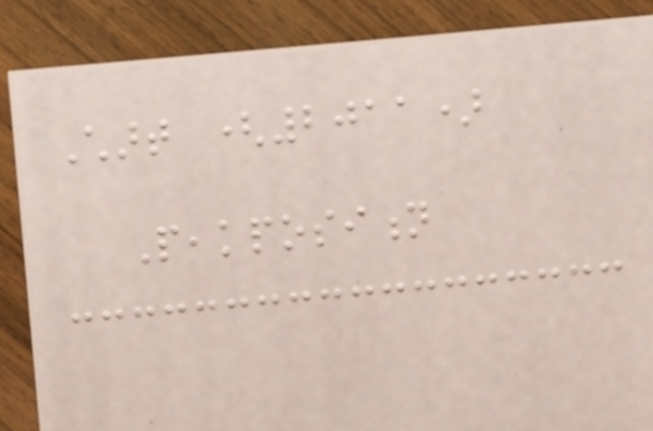Chart (2011)
Peakposition
